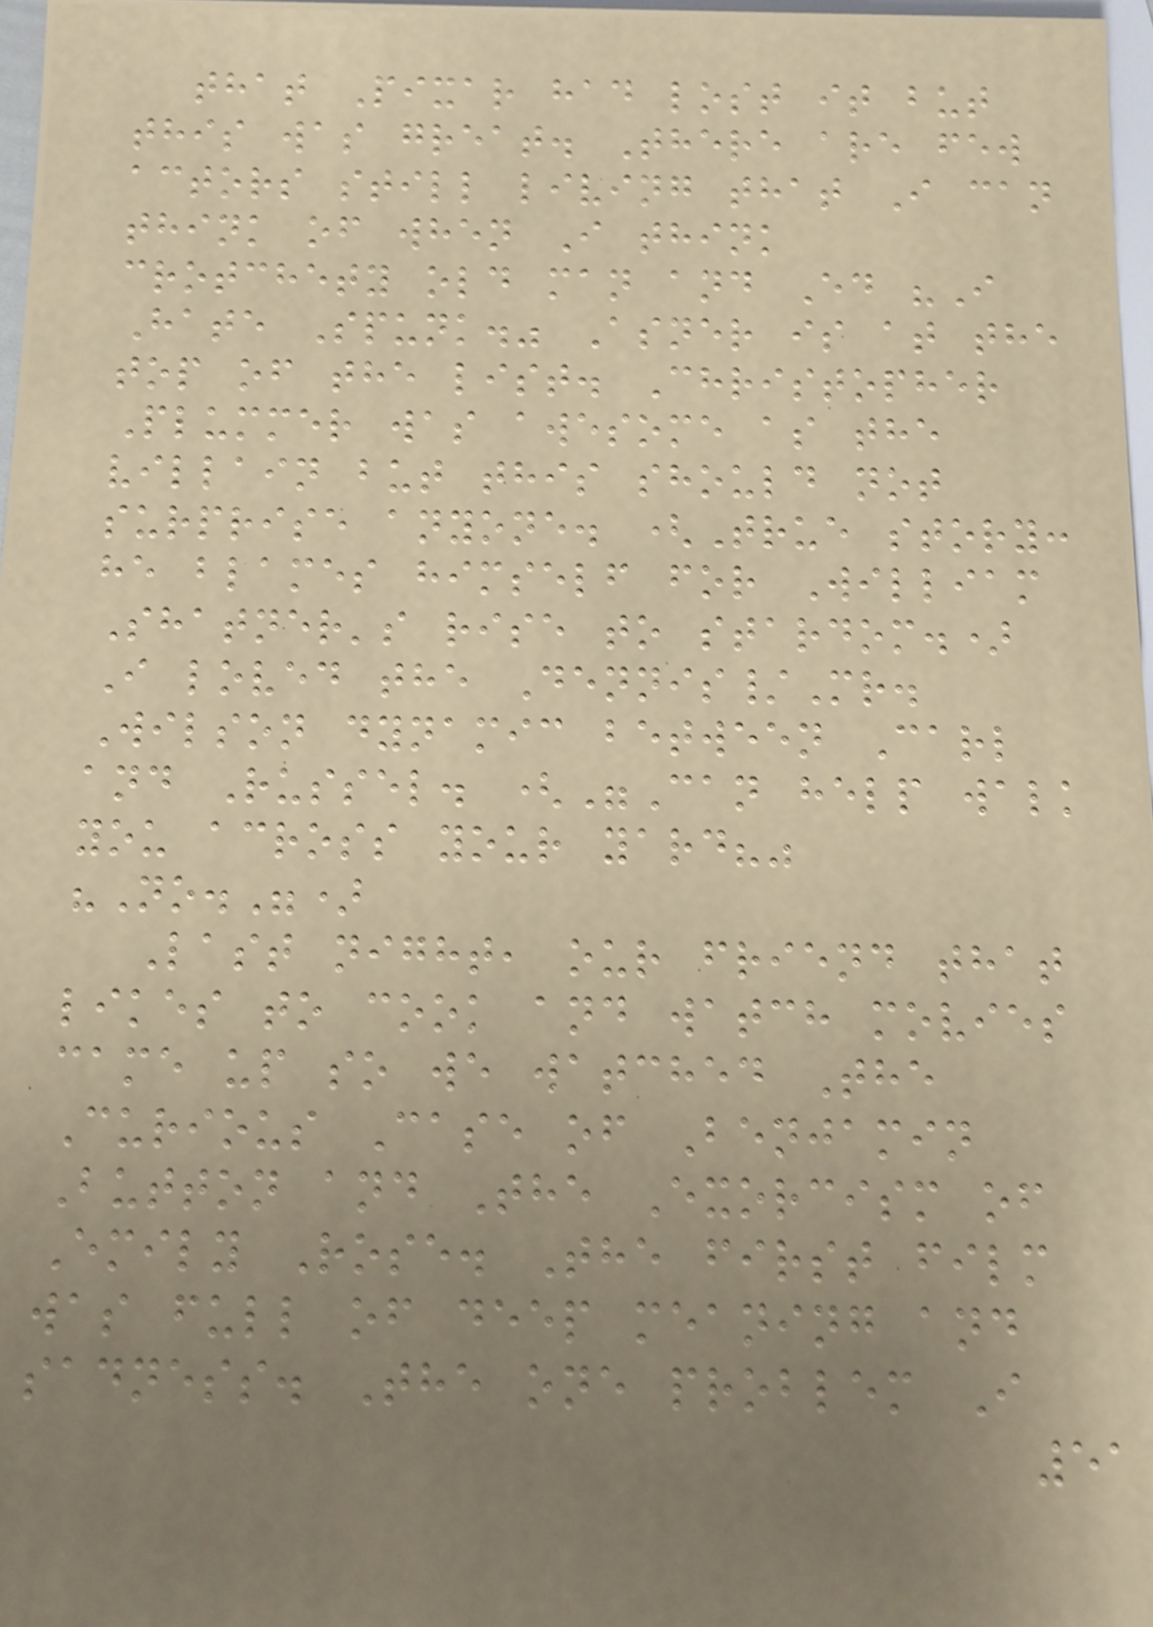that Pixar had lost it but
this was great. There are few
actors still living that I can
think of when I think
crotchety old man and Ed "I
Hate Spunk." Asner is at the
top of the list. Christopher
Plummer was awesome as the
villain but this should not
surprise anyone. (True story:
he blames himself for William
Shatner's rise to stardom.)
I loved the Dennis/Mr.
Wilson dynamic between Carl
and Russel. ("Can help walk
you across your yard?"
"No.")
Last night, our friend that
likes to cook and watch movies
came up so we watched The
Curious Case of Benjamin
Button and The Exorcism of
Emily Rose. The first film
was full of deep meaning and
sadness. The one problem I
51
